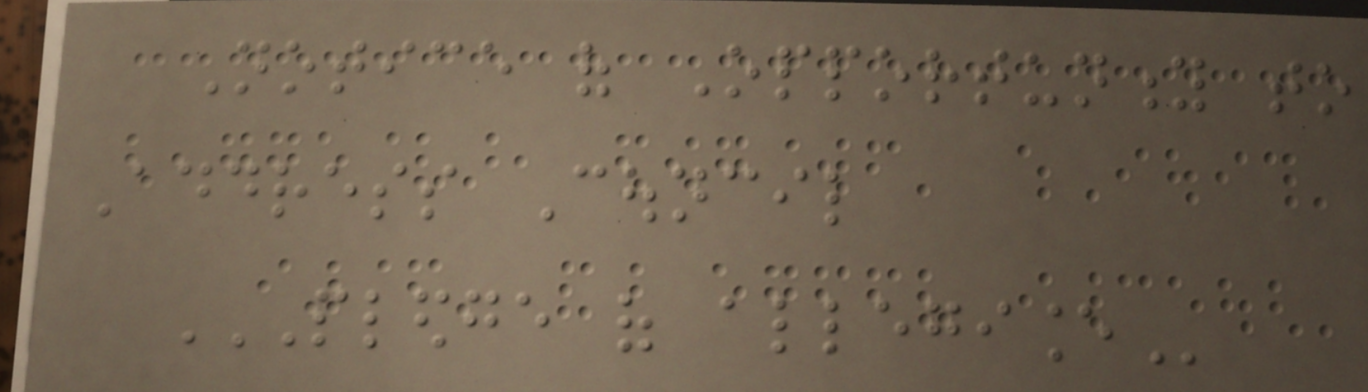Notice of Opportunity to
Address Council
PLEDGE OF ALLEGIANCE
